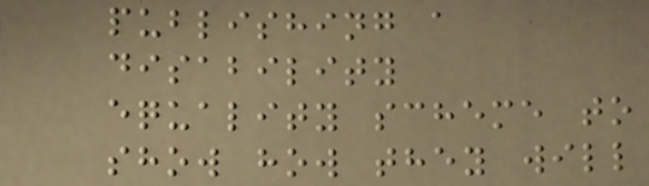publishing a
disability
equality scheme to
show how they will
